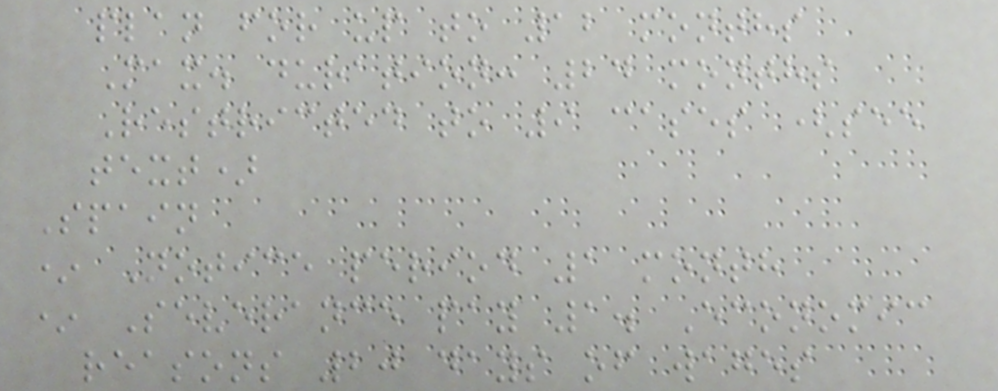plan for up to 12 months
Max. duration: 24 months
Restricted to 9 cases (see
text)
Spain
* Notice period 1 month
* Severance pay 1. Economic
reasons 20 days of wages
